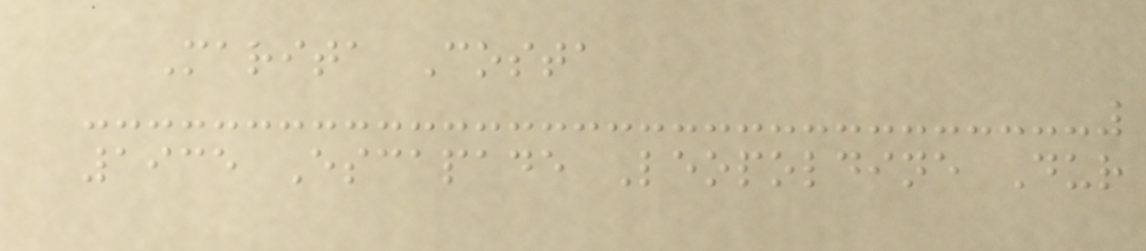Marita Costa
1935 Escapade Leopoldine Dur
